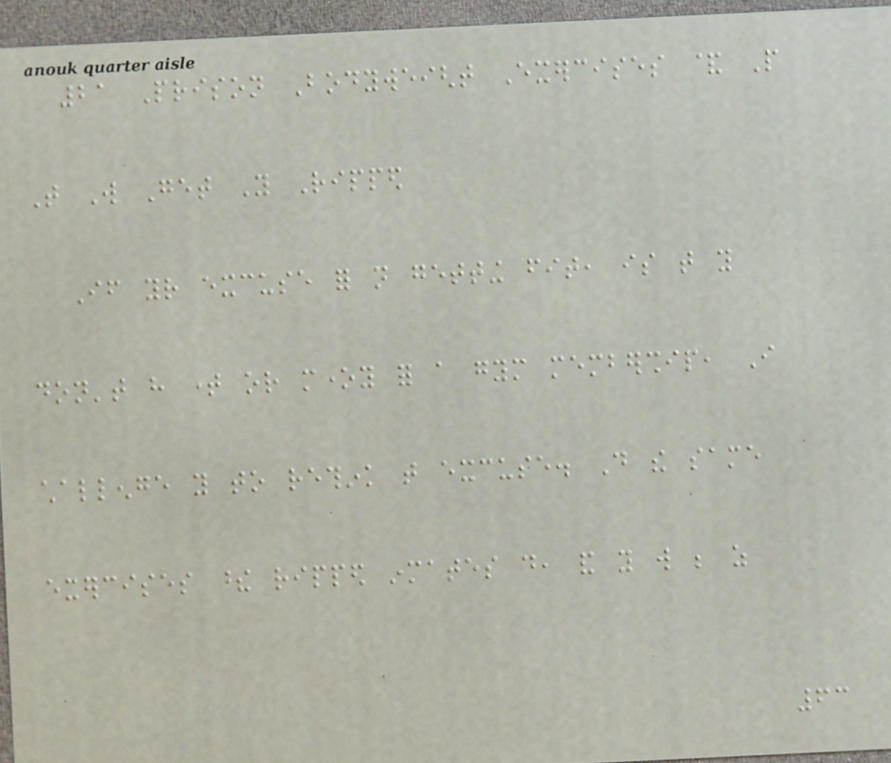21 Prison Bodyweight Exercises & People
That Will Get You Ripped
If your excuse for not getting fit, is that you
don't have time or money for a gym membership, I
challenge you to rethink that excuse. Do the same
exercises these ripped inmates do, and you will be as
63
